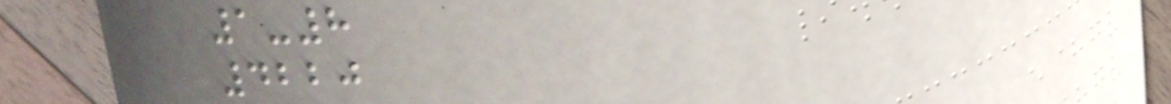1-8
4220
